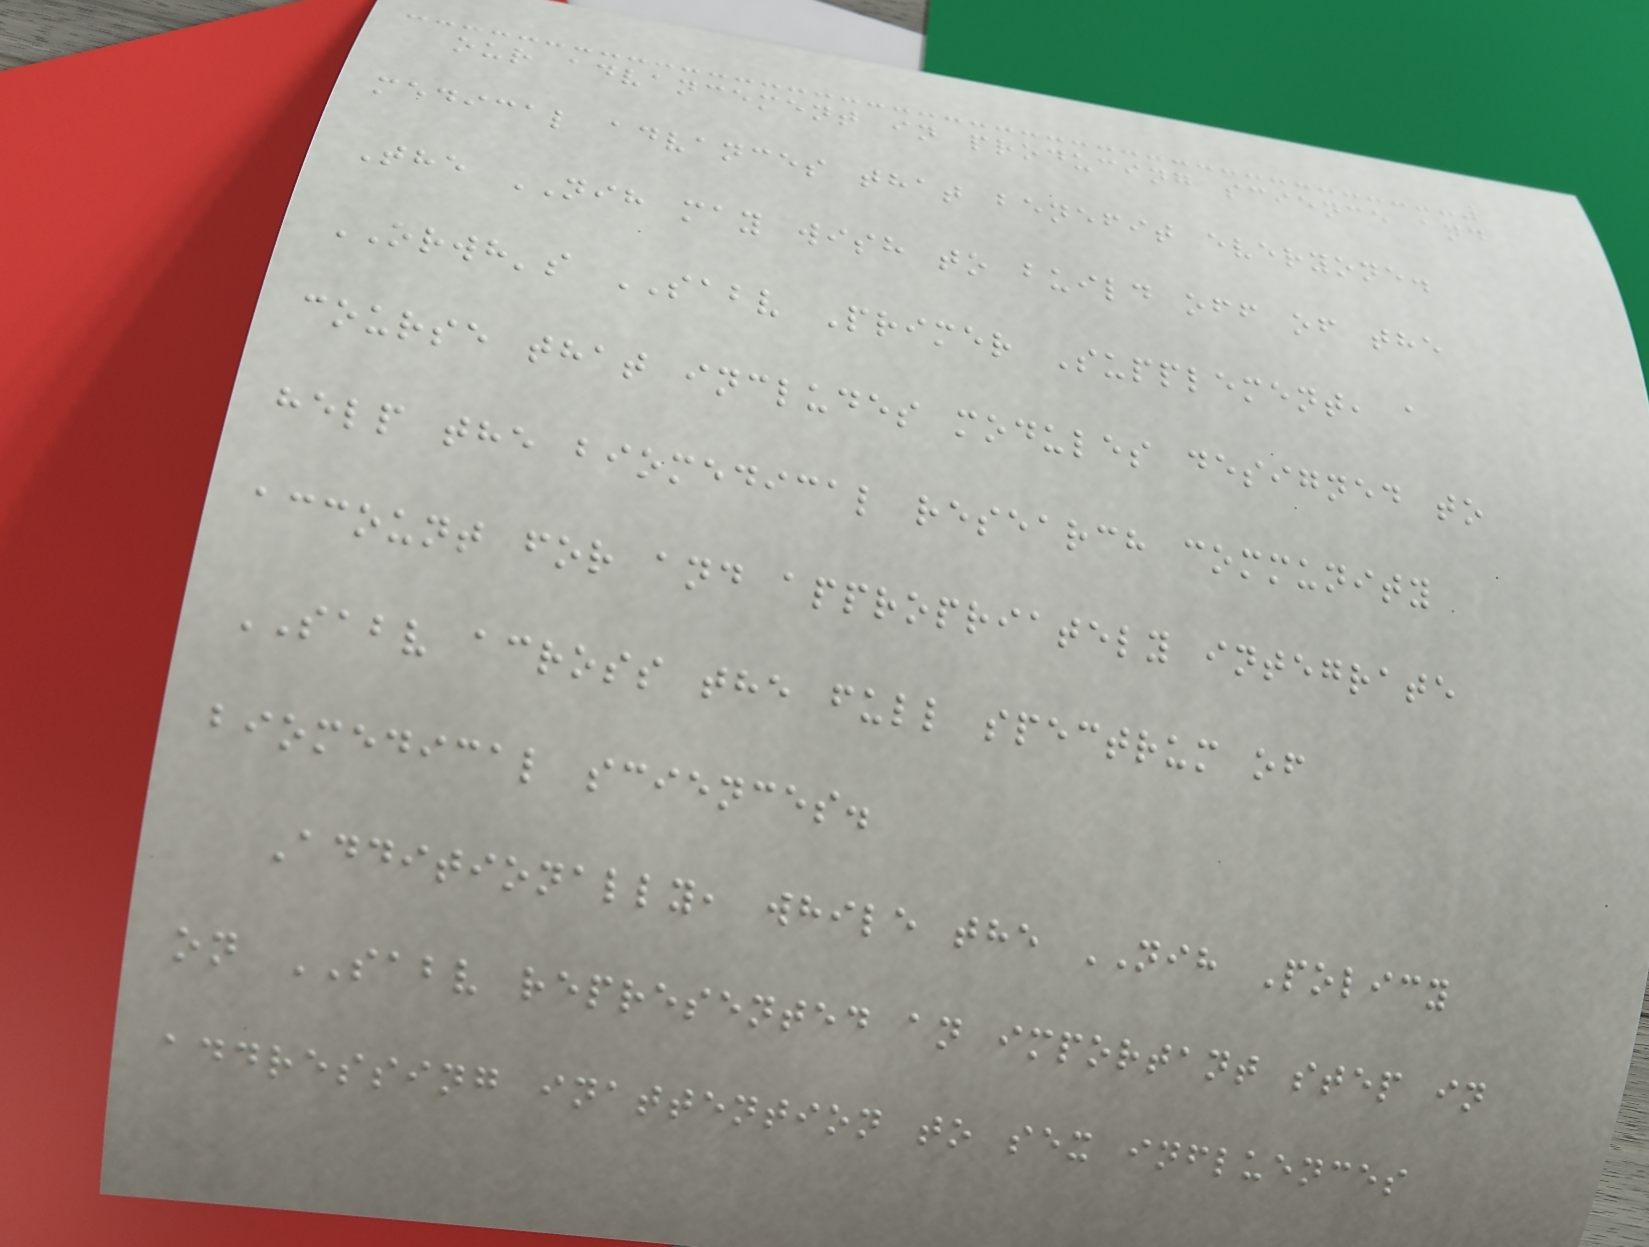our advancement in producing science and
medical advances that benefit everyone.
The NIH may wish to build off of the
ORWH's SABV Primer Supplement, a
course that includes modules designed to
help the biomedical research community
account for and appropriately integrate
SABV across the full spectrum of
biomedical sciences.
Additionally, while the NIH Policy
on SABV represented an important step in
addressing inattention to sex influences
